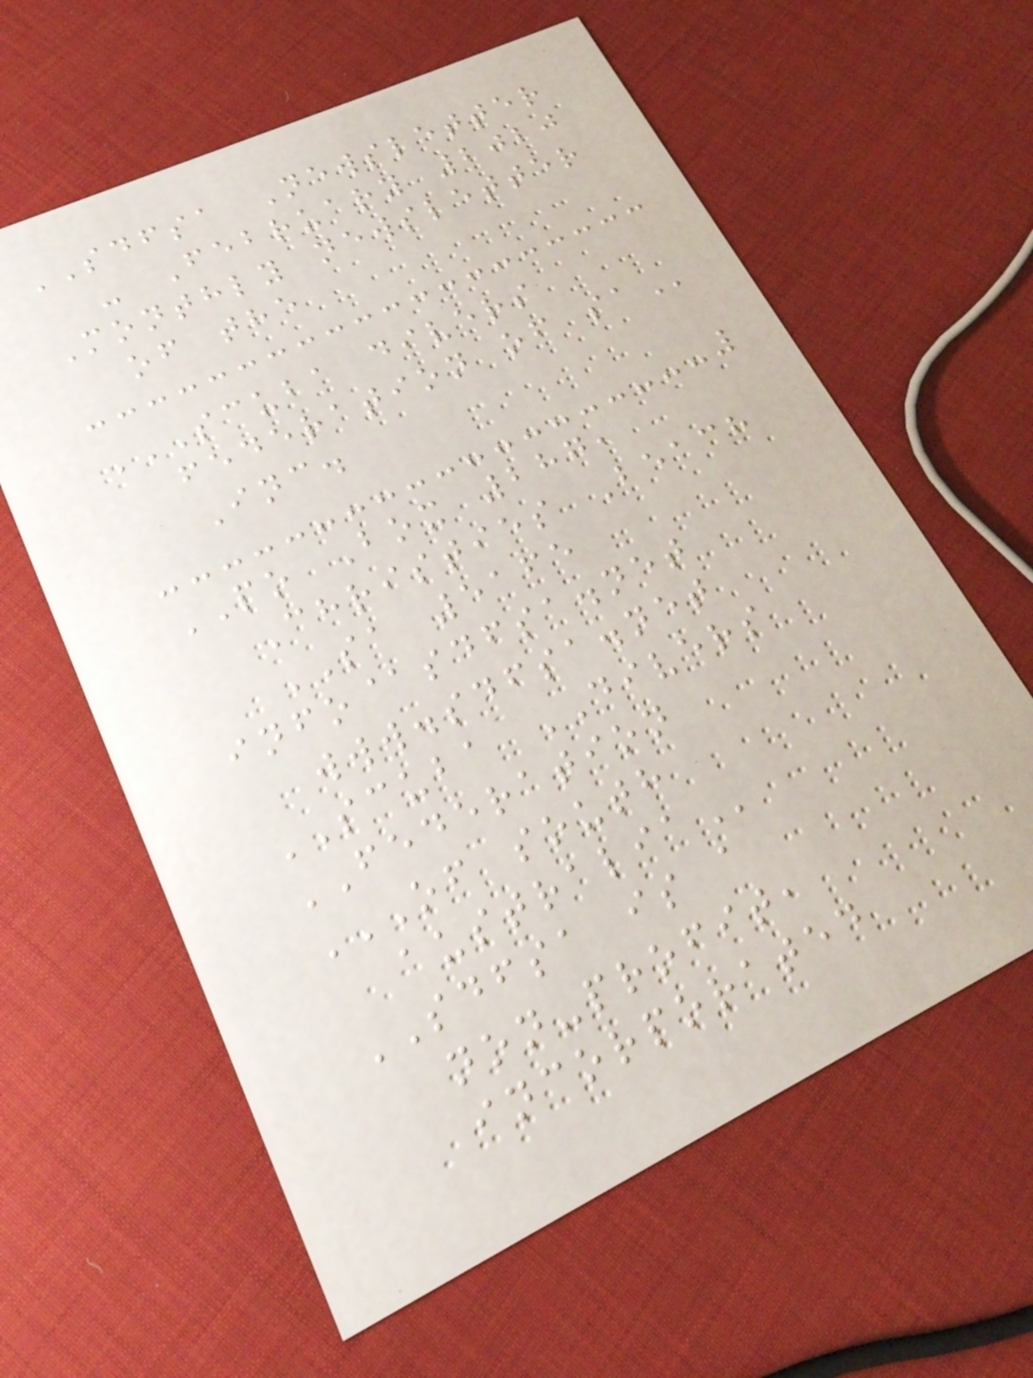SDFSA Newsletter
- February 2020
Monthly newsletter
of the
SCUBA DIVERS
FEDERATION OF SA
Inc.
PO Box 287,
Christies Beach
SA 5165
info@sdfsa.net
www.sdfsa.net
SCUBA DIVERS
FEDERATION
OF SOUTH
AUSTRALIA
SDFSA is a
non-profit,
incorporated
